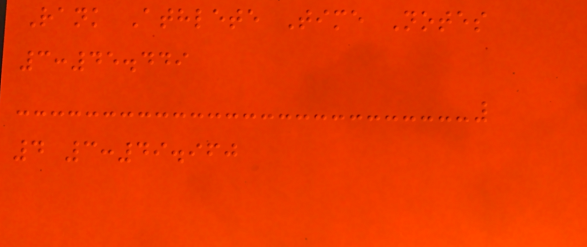Rank Athlete Time Notes
3:45.449
4 3:49.960
